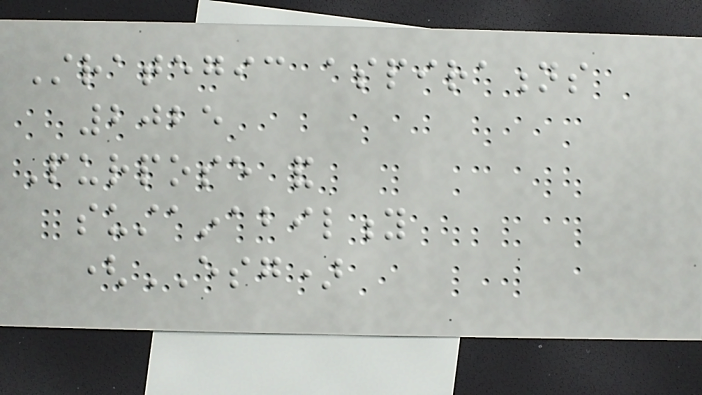Strategic aspirations
2025
Purpose and
sustainability
(ESG)
